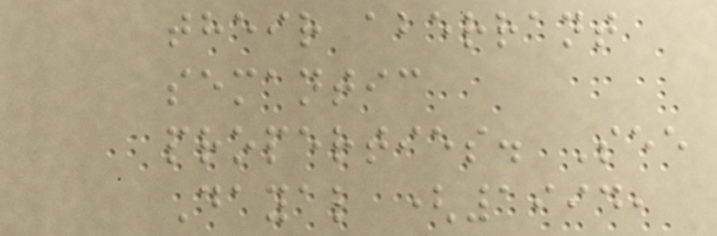their aberrant
semantic
properties. See
Dayal (1994,
